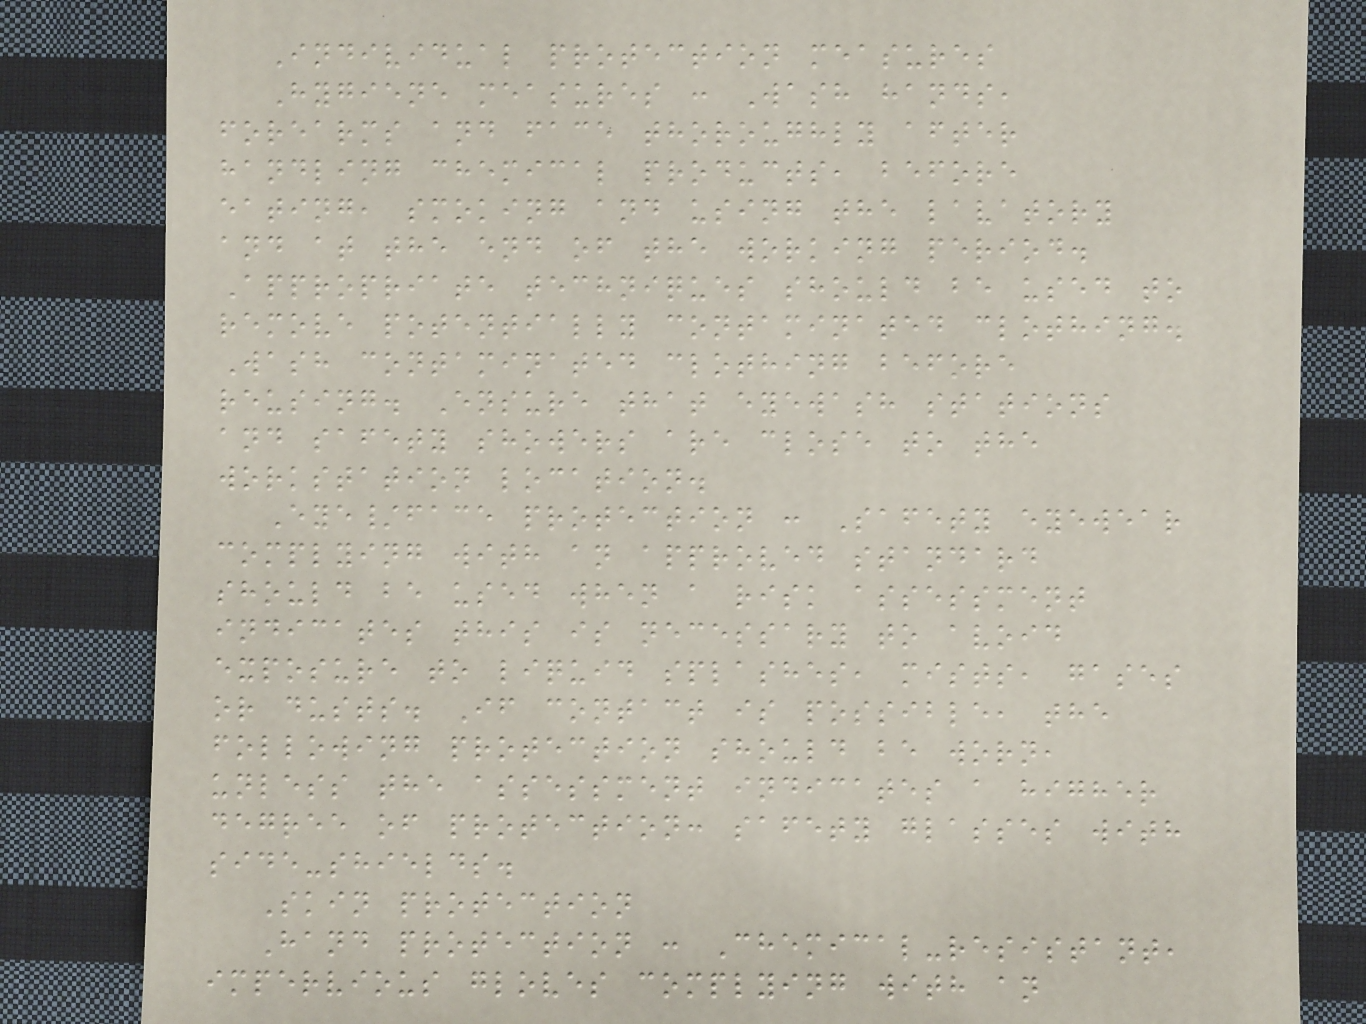Individual protection measures
Hygiene measures : Wash hands,
forearms and face thoroughly after
handling chemical products, before
eating, smoking and using the lavatory
and at the end of the working period.
Appropriate techniques should be used to
remove potentially contaminated clothing.
Wash contaminated clothing before
reusing. Ensure that eyewash stations
and safety showers are close to the
workstation location.
Eye/face protection : Safety eyewear
complying with an approved standard
should be used when a risk assessment
indicates this is necessary to avoid
exposure to liquid splashes, mists, gases
or dusts. If contact is possible, the
following protection should be worn,
unless the assessment indicates a higher
degree of protection: safety glasses with
side-shields.
Skin protection
Hand protection : Chemical-resistant,
impervious gloves complying with an
